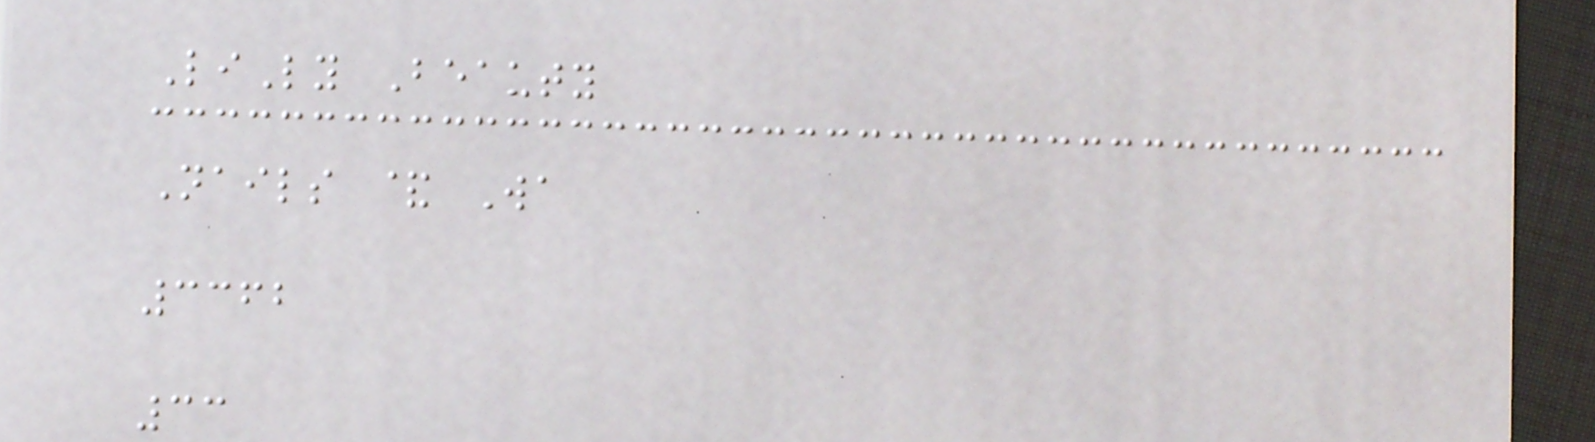LiLy Beauty
Nails & Wa
3362
33
